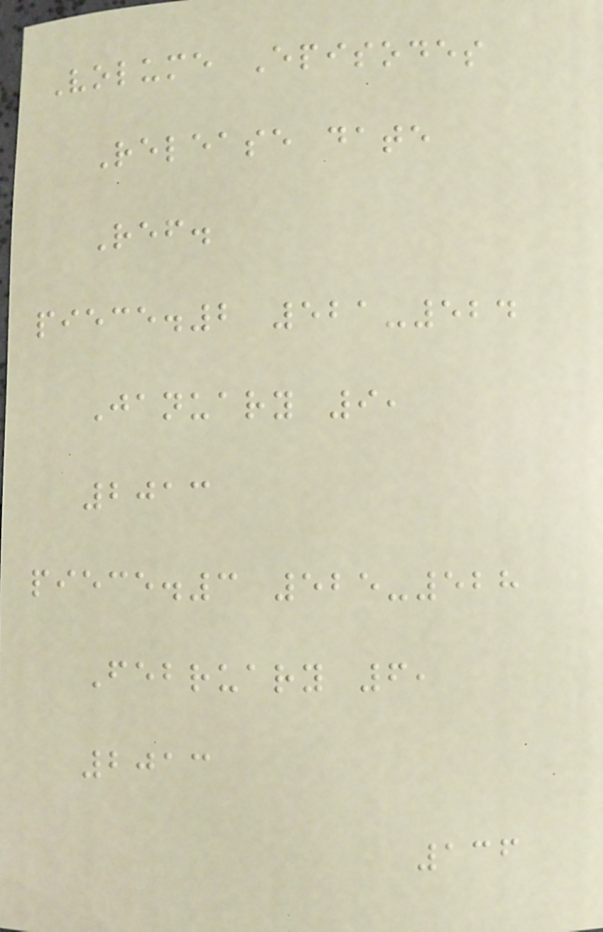Volume Episodes
Release date
Ref.
piece.2 521-524
January 9,
2013
piece.3 525-528
February 6,
2013
136
